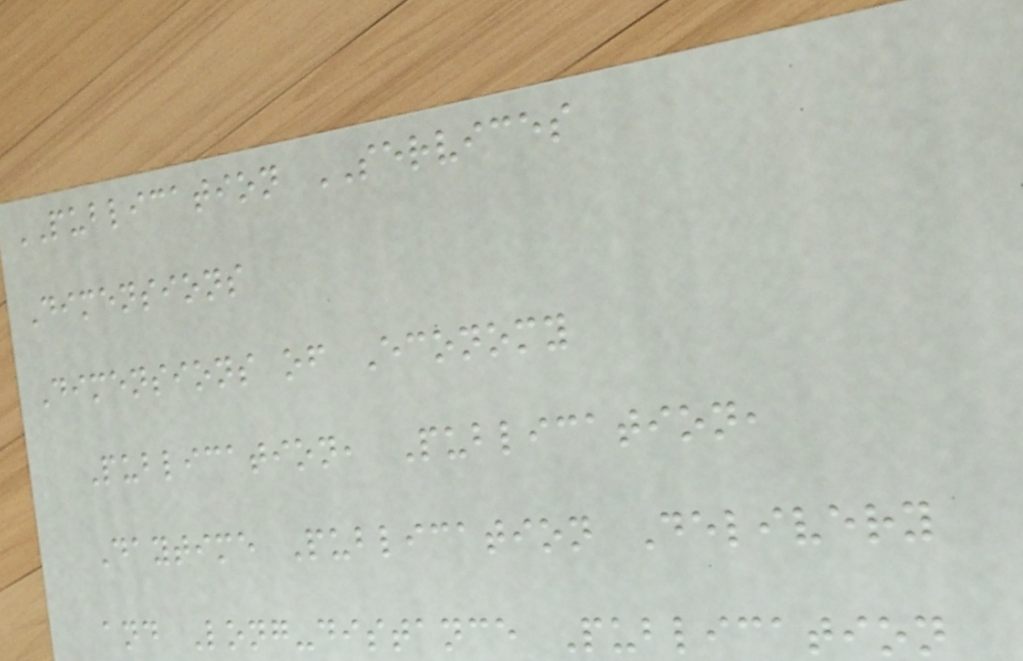PUBLICATION SERVICES
Dimensions
Dimensions of Economy
Publication, Publication,
Daytime Publication Delivery
and Long-distance Publication
